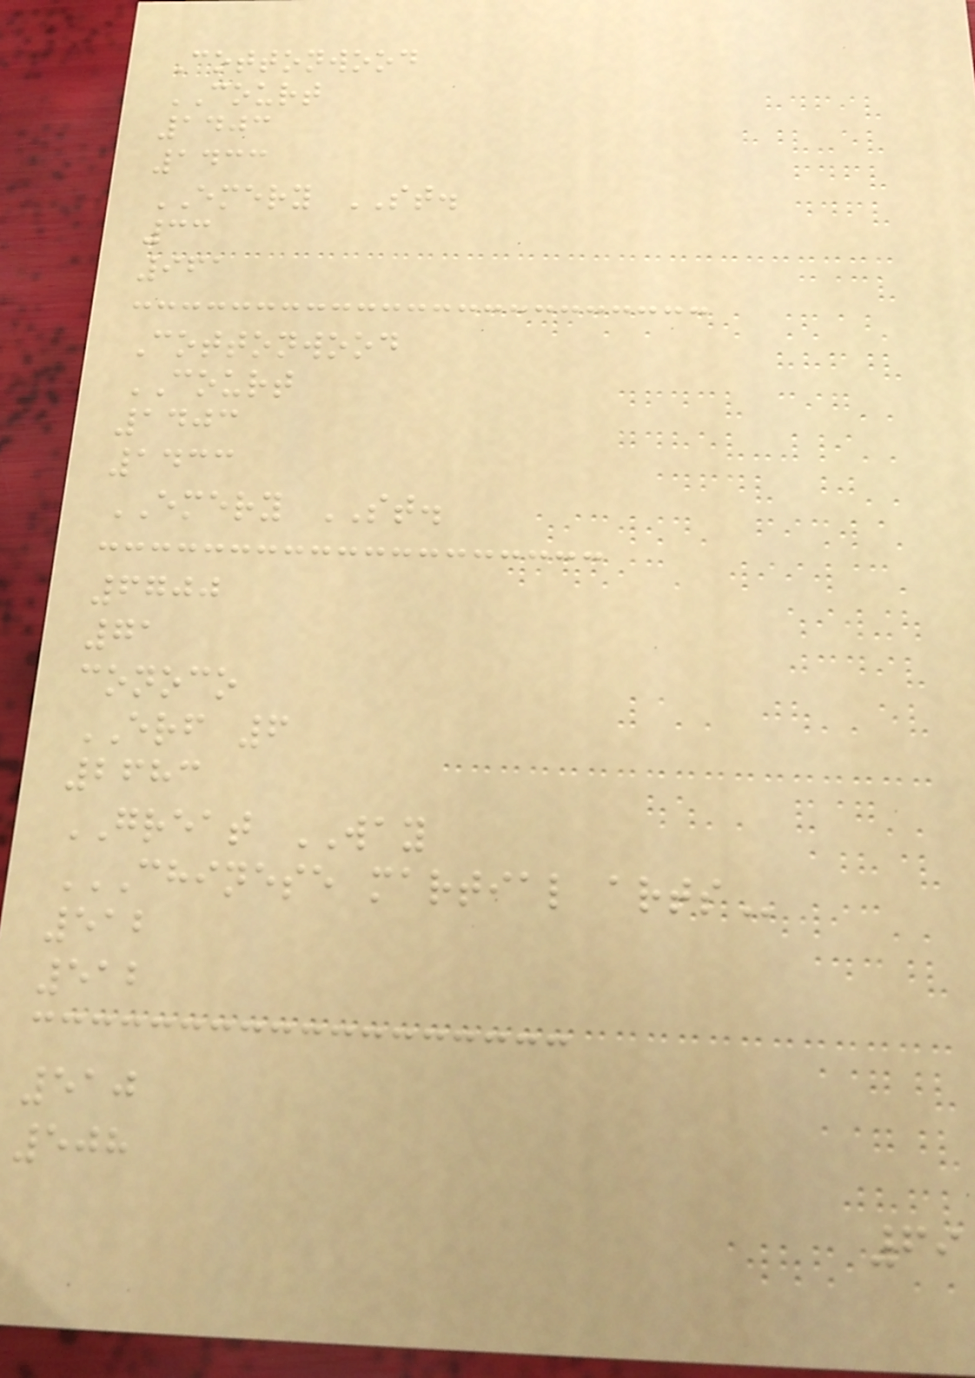Cottonwood
COURT
1403
1433
EMERY ST.
33
961
Cottonwood
COURT
1403
1433
EMERY ST.
6700
71
conoco
ERF 6
2683
GREAT WAY
CHINESE MARTIAL ARTS
512
512
510
508
69
